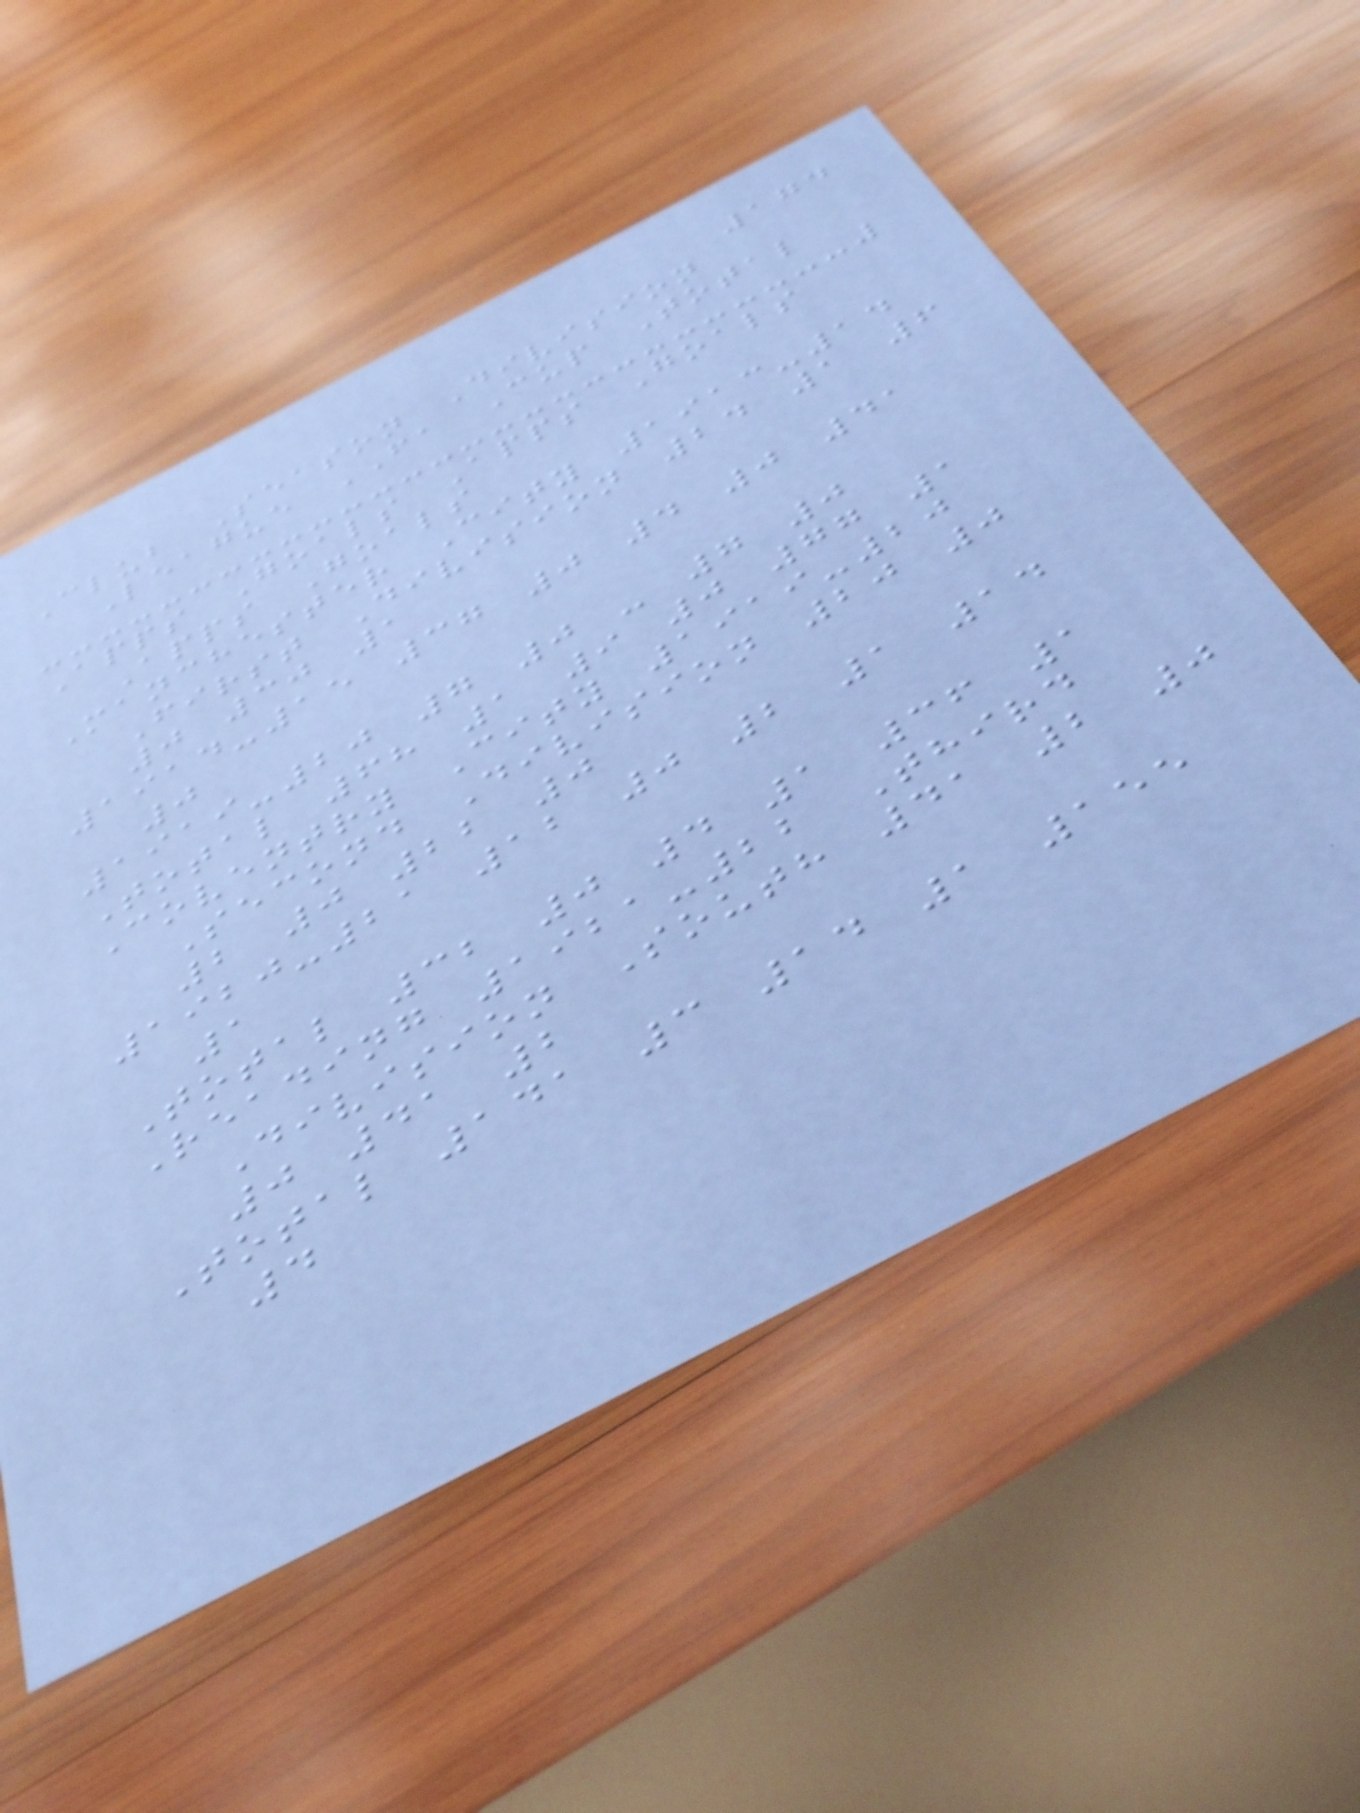174
Club Season Division
League FA Cup Total
Apps Goals Apps Goals
Apps Goals
Manchester City 1913-14
First Division 24 1 6
0 30 1
1914-15 37 0 4 0 41
0
1919-20 7 0 - 7 0
Total 68 1 9 0 77 1
Coventry City 1919-20
Second Division 20 0
2 0 22 0
1920-21 12 0 2 1 14
1
Total 32 0 4 1 36 1
Reading 1921-22 Third
Division South 41 2 0
0 41 2
Total 141 3 14 1 155
4
